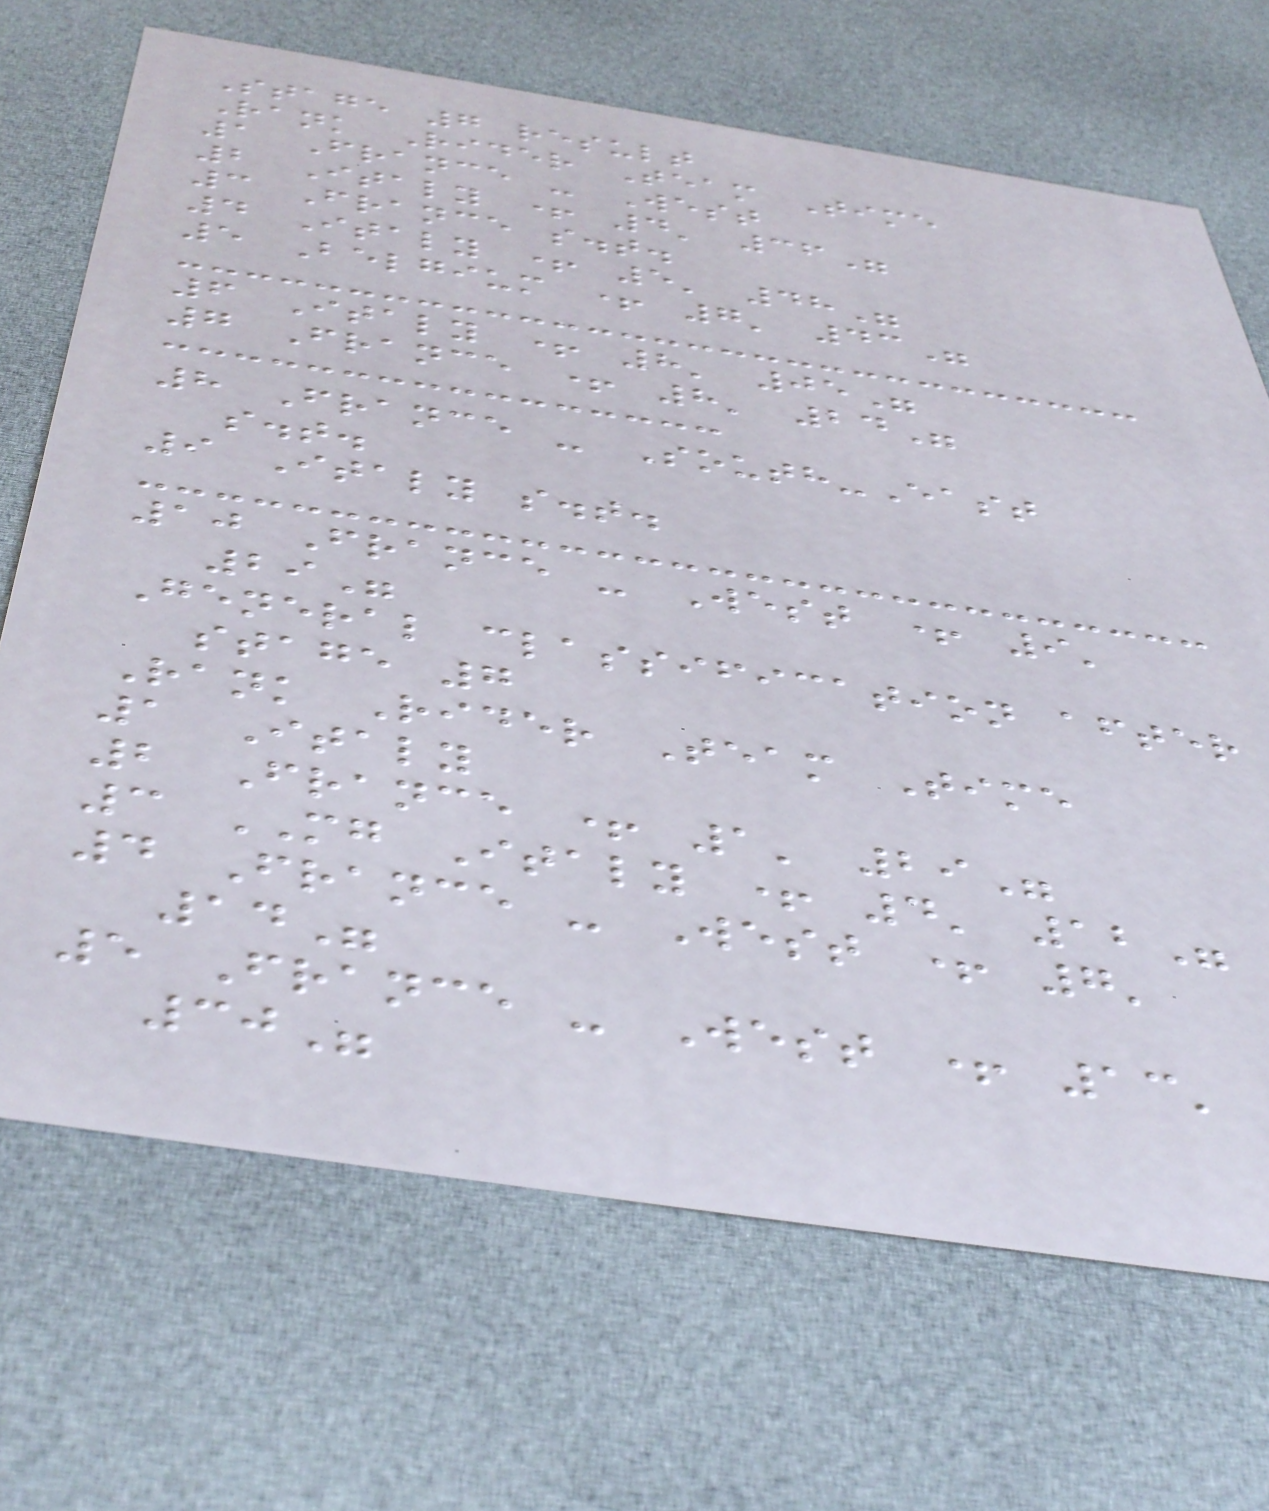Stage 7 result
Rank Rider Team Time
1 France - West
2 Italy + 4' 36"
3 France s.t.
4 Italy + 5' 48"
5 Belgium + 7' 43"
6 Italy + 8' 05"
7 France + 8' 24"
8 France - South-East
s.t.
9 Italy s.t.
10 France - West + 9'
29"
General classification after
stage 7
Rank Rider Team Time
1 Italy
2 France + 1' 29"
3 MG Italy + 4' 12"
4 France - West + 7'
14"
5 France - West + 13'
30"
